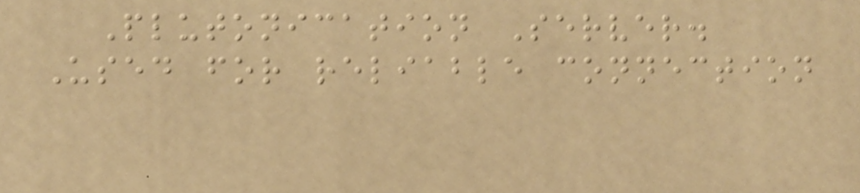Plutonication Server.
Used for reliable connection
